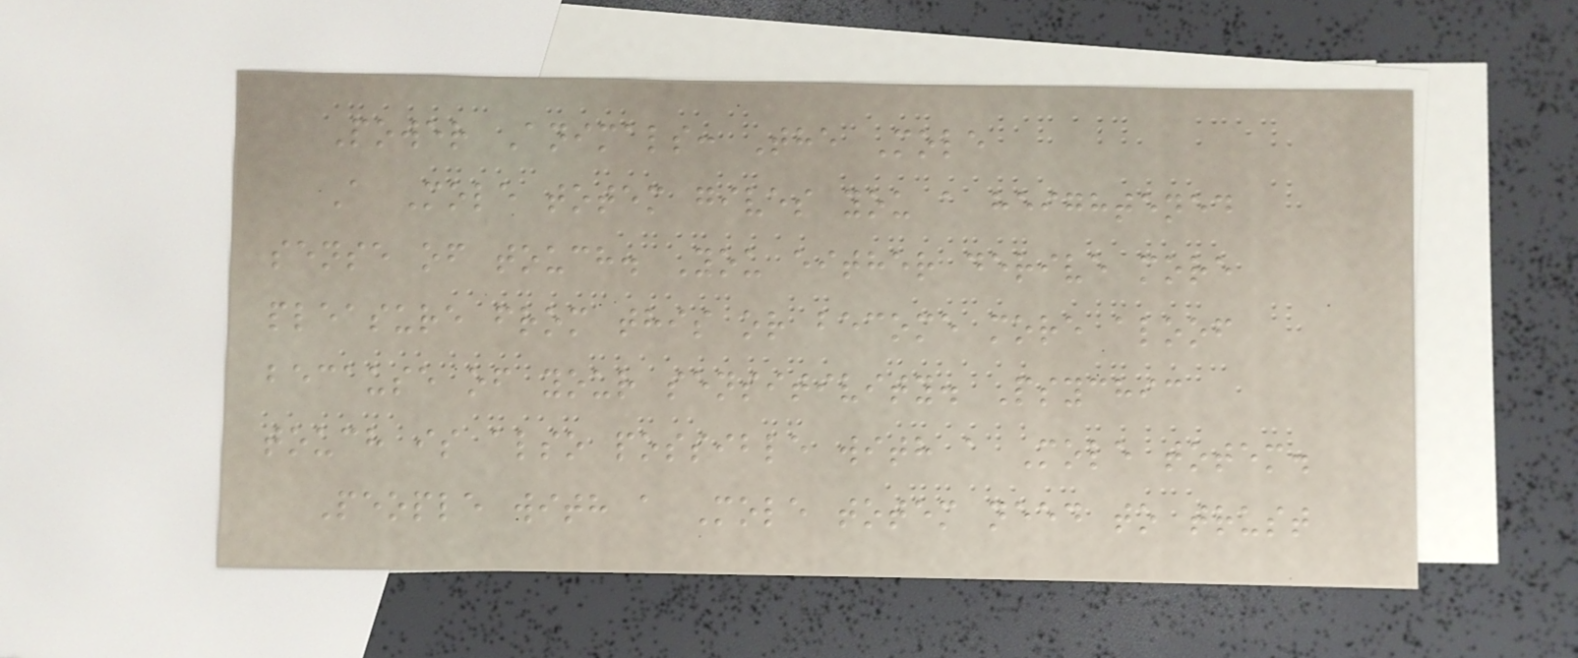Power Animals: The Mole
A Mole totem gives you a heightened
sense of touch. You either derive more
pleasure from this or become more aloof
because of your sensitivity. Psychic
touch is also possible with a Mole totem.
People with a Mole totem need to trust
